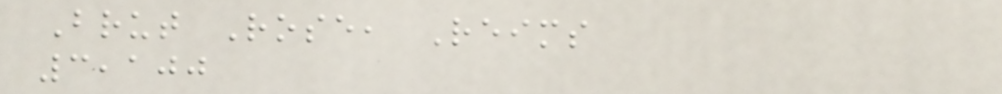Brut Rose, Reims
3,100
